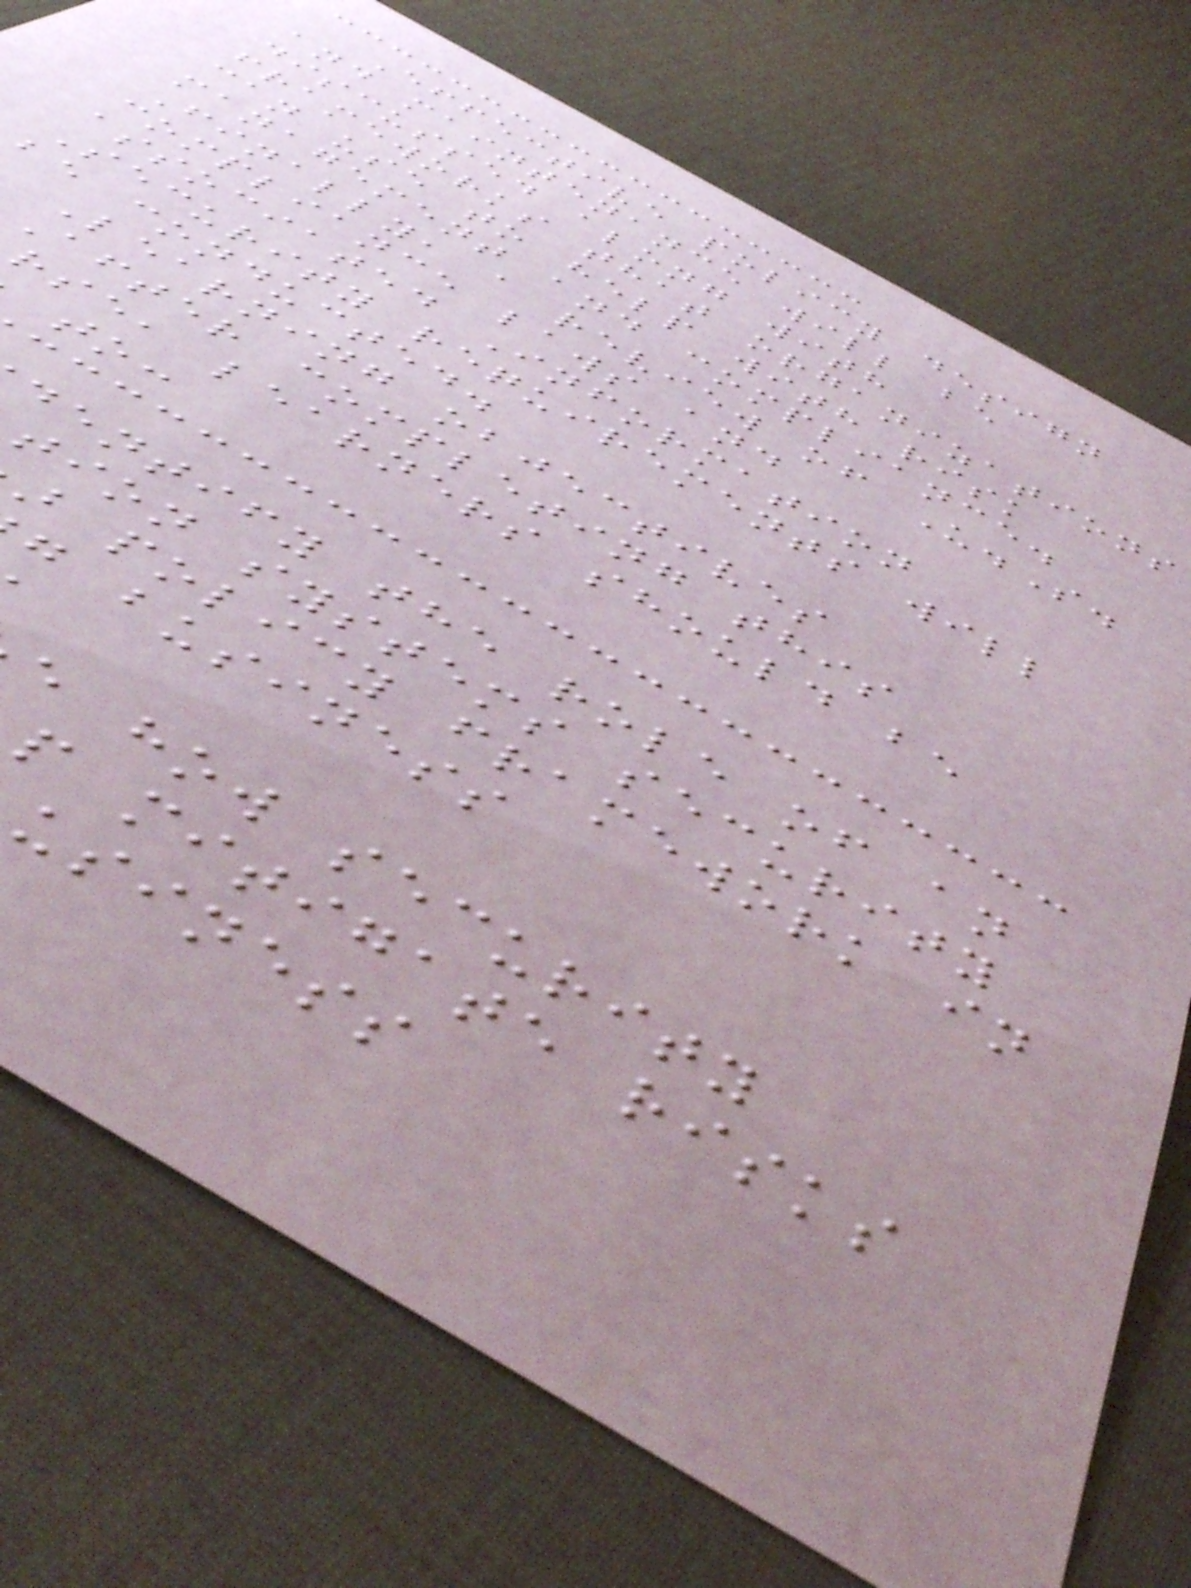Effective policy design
and maintenance will be
discussed along with
frameworks that organizations
can use to help with risk
management and compliance.
Finally, a review of U.S.
compliance laws and
associated Information
Security requirements will
be conducted.
Learning objectives
After completing this
rse, learners should be
dentify the role of an
tion systems security
policy framework in
g business
e how security
p mitigate risks
usiness
